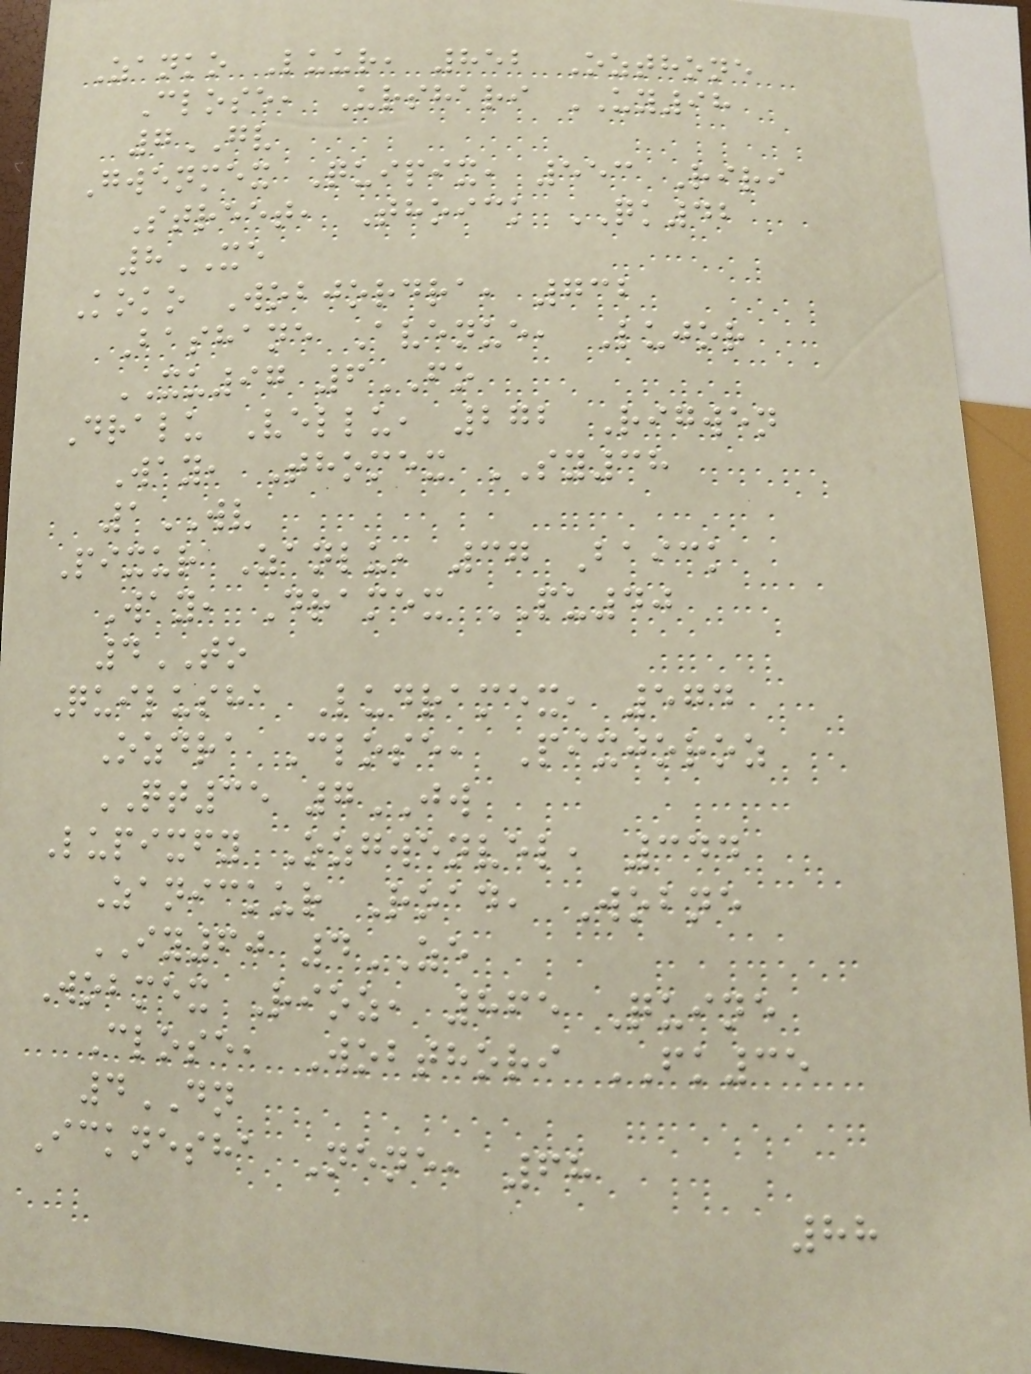Zanko Luur, 852 Ozthone
Close, Urshari UY98
7GV
Gwenmex Quipix, 553 Riri
Street, Thoick QK42
8XE
Koko Wobjordra, 732
Bashane Avenue, Lujor
XU97 6FO
Dralu Vellu, 272 Rigwen
Way, Thomex SY38
1WV
Pixur Zanlu, 37 Baick
Way, Dramex PU40
4TO
Quilusha Ludramex, 574
Ozdra Close, Pixjoroz
QT35 7JW
Lupixfy Ozgwenvel, 344
Zanickur Road, Wobne
IY60 4ZE
Wobmex Rioz, 865 Quine
Close, Wobthori FK35
4DN
Icknesha Nene, 68
88
